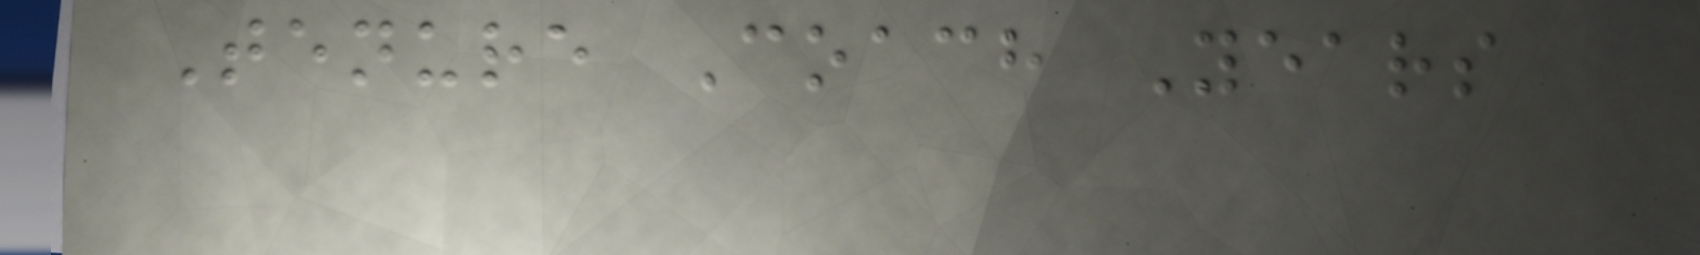Tenure Coach Years
